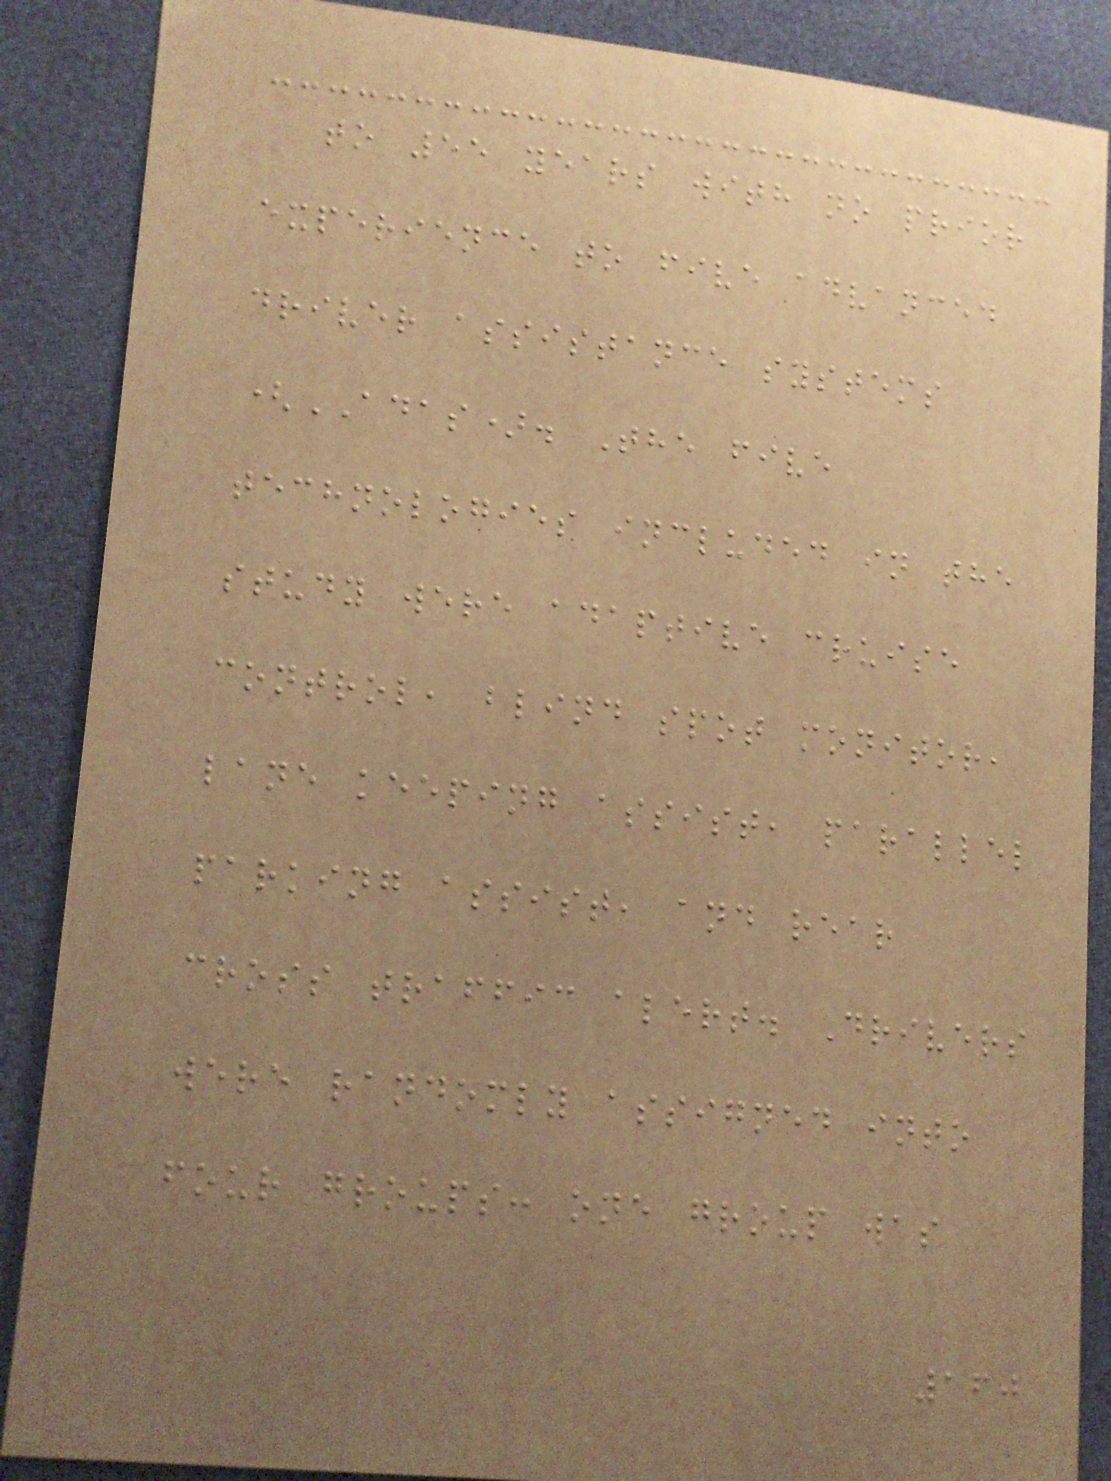to 55 years with no prior
experience to five advanced
driver assistance systems
(ADAS). The five
technologies included in the
study were adaptive cruise
control, blind spot monitor,
lane keeping assist, parallel
parking assist, and rear
cross traffic alert. Drivers
were randomly assigned into
four groups: one group was
160
